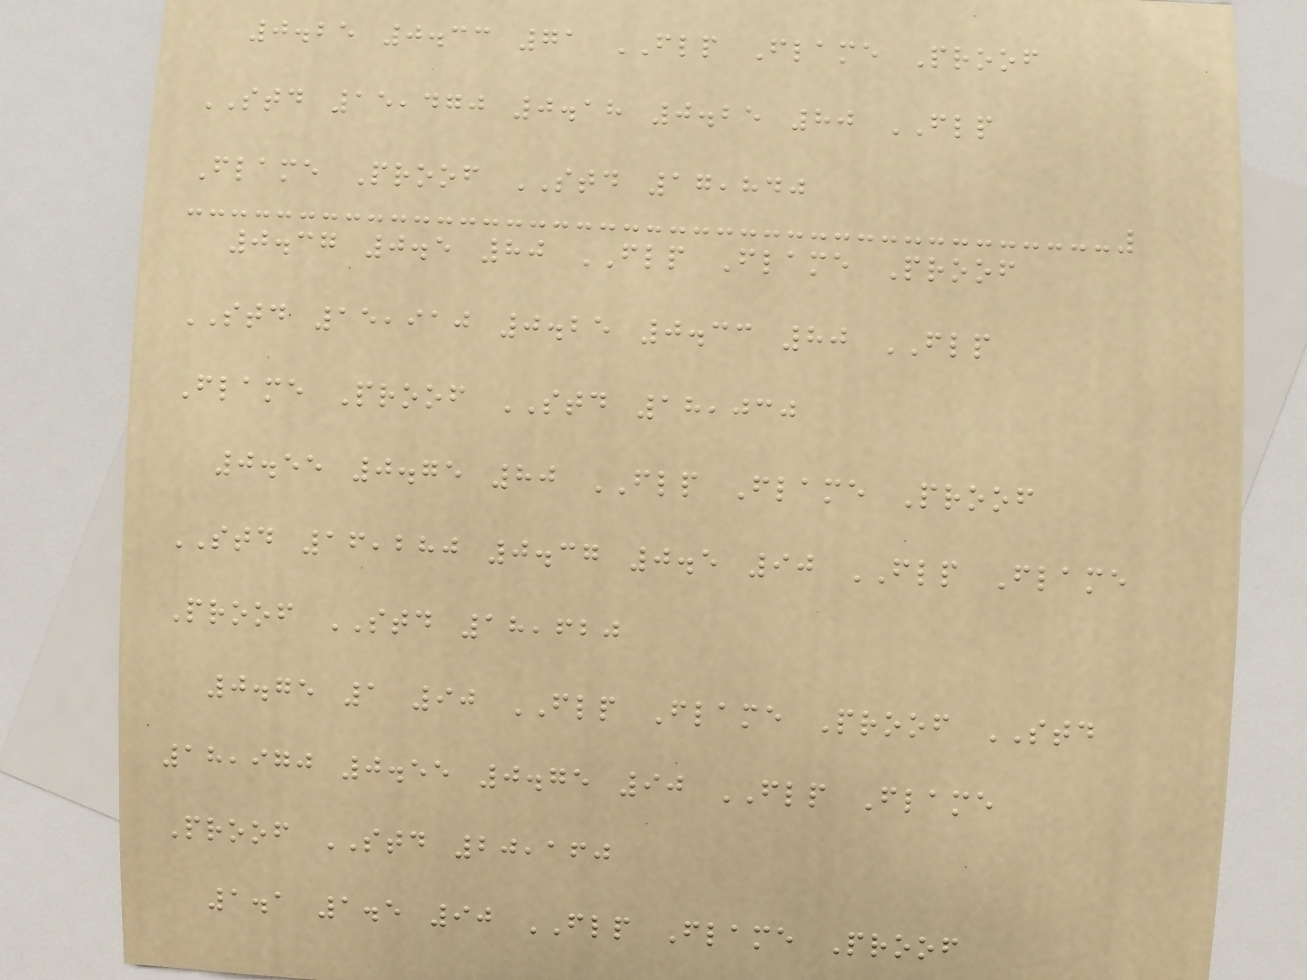0.25 0.33 71 FLP Flame Proof
STD 15,470 0.18 0.25 80 FLP
Flame Proof STD 17,840
0.37 0.5 80 FLP Flame Proof
STD 15,910 0.25 0.33 80 FLP
Flame Proof STD 18,030
0.55 0.75 80 FLP Flame Proof
STD 16,280 0.37 0.5 90 FLP Flame
Proof STD 18,620
0.75 1 90 FLP Flame Proof STD
18,970 0.55 0.75 90 FLP Flame
Proof STD 20,160
1.1 1.5 90 FLP Flame Proof
